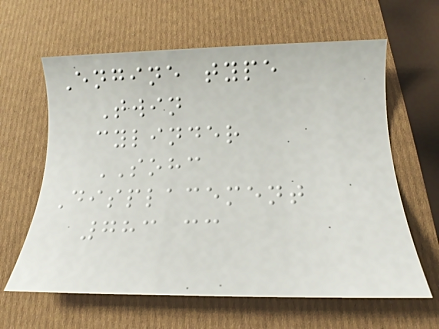Engine type
Twin
cylinder
SOHC
Displacement
783 cc
